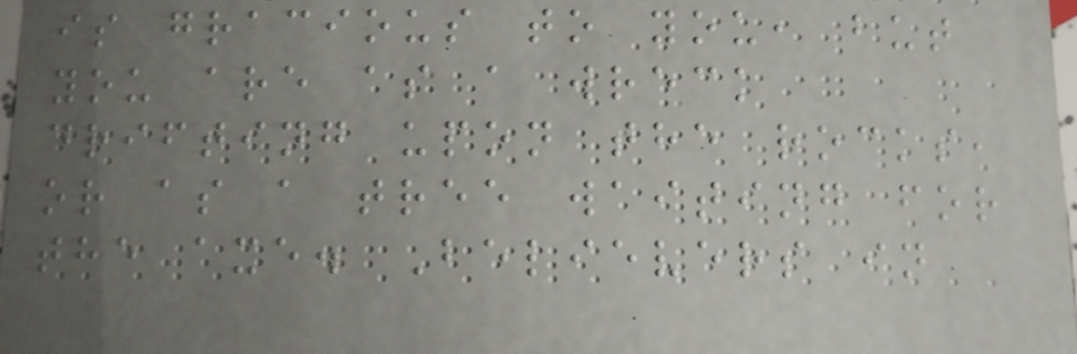is gracious to you, but
you are as a wreck
drifting upon the rocks,
or as a tree waiting for
the axe. Believers in
